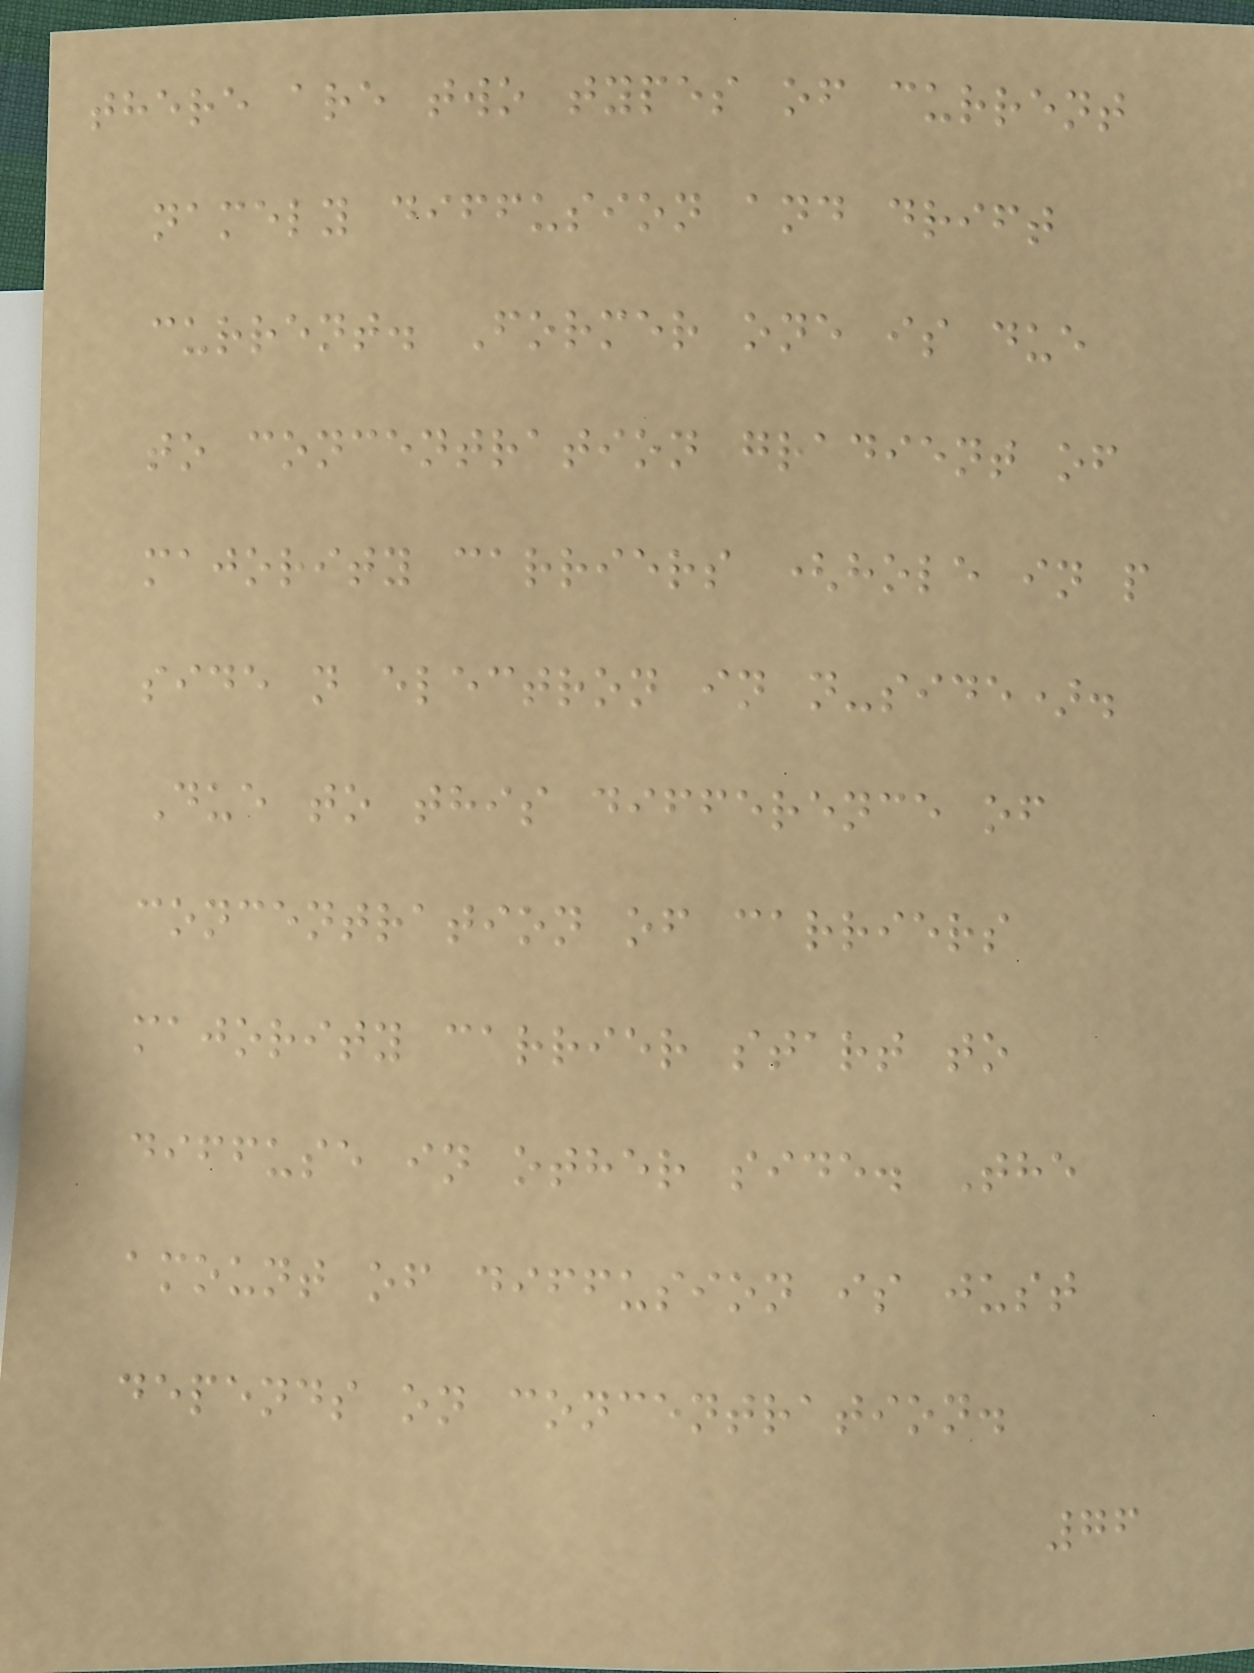there are two types of current
namely diffusion and drift
current. Former one is due
to concentration gradient of
majority carriers (hole in p
side n electron in n-side).
Due to this difference of
concentration of carriers
majority carrier start to
diffuse in other side. The
amount of diffusion is just
depends on concentration.
76
